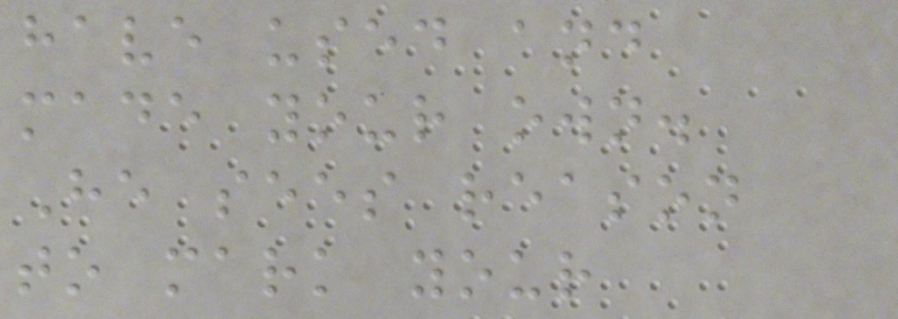have used and
made your own.
He sees reason
to mark your
